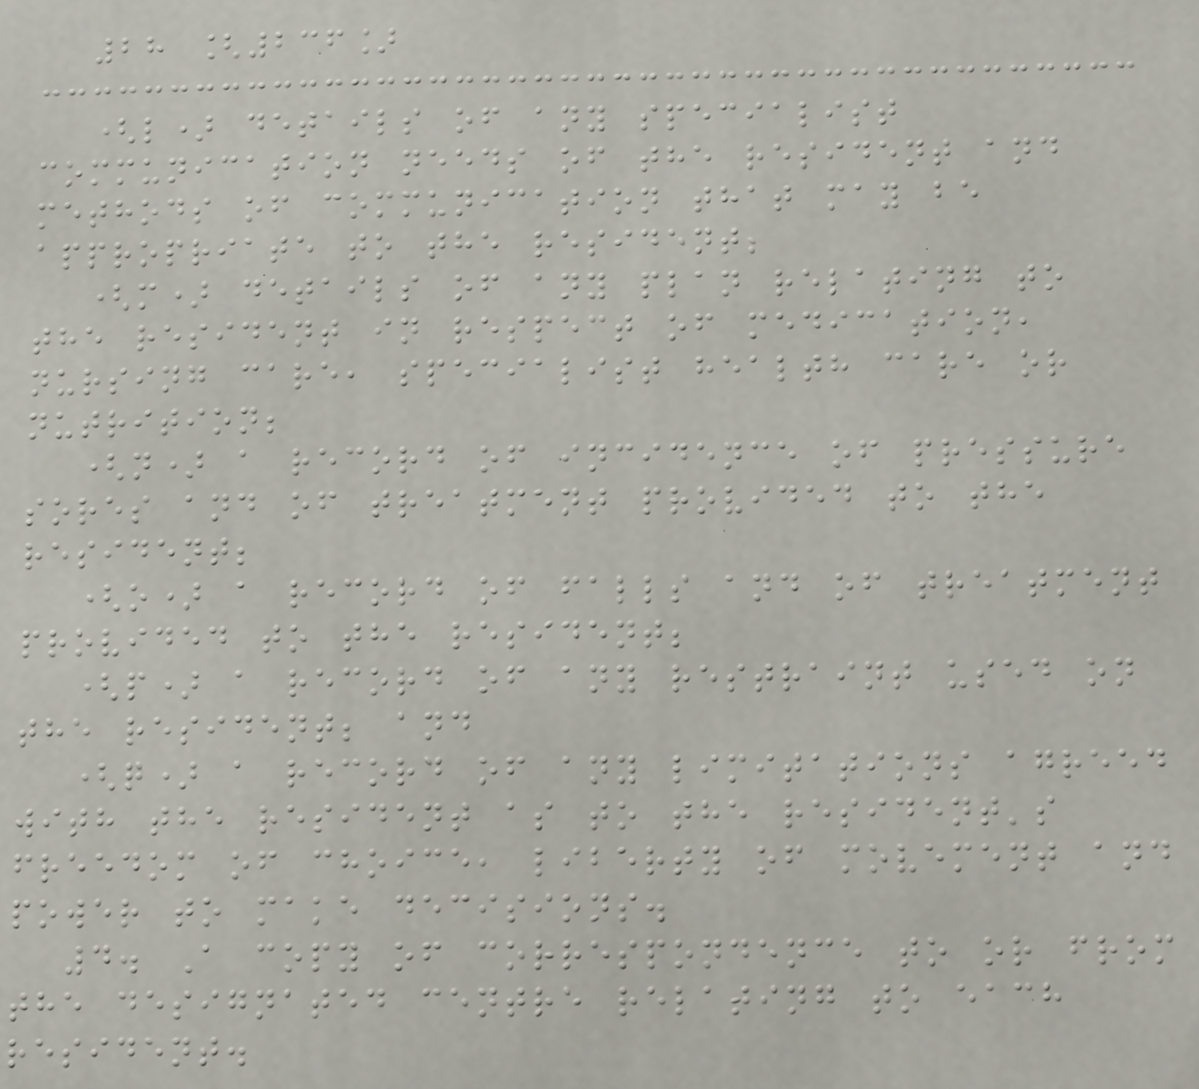28 [236]
(l) details of any specialist
communication needs of the resident and
methods of communication that may be
appropriate to the resident;
(m) details of any plan relating to
the resident in respect of medication,
nursing care, specialist health care or
nutrition;
(n) a record of incidence of pressure
sores and of treatment provided to the
resident;
(o) a record of falls and of treatment
provided to the resident;
(p) a record of any restraint used on
the resident; and
(q) a record of any limitations agreed
with the resident as to the resident's
freedom of choice, liberty of movement and
power to make decisions.
4. A copy of correspondence to or from
the designated centre relating to each
resident.
